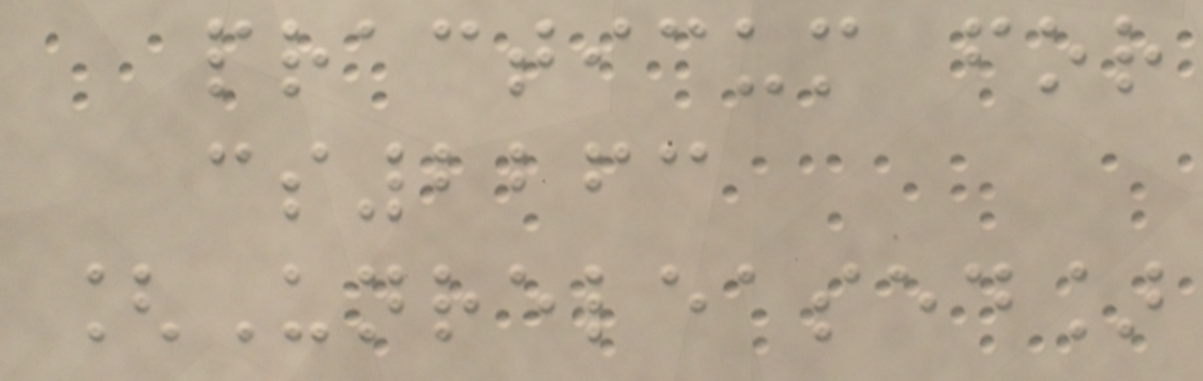practicum for
cs2263
[Unreleased]
